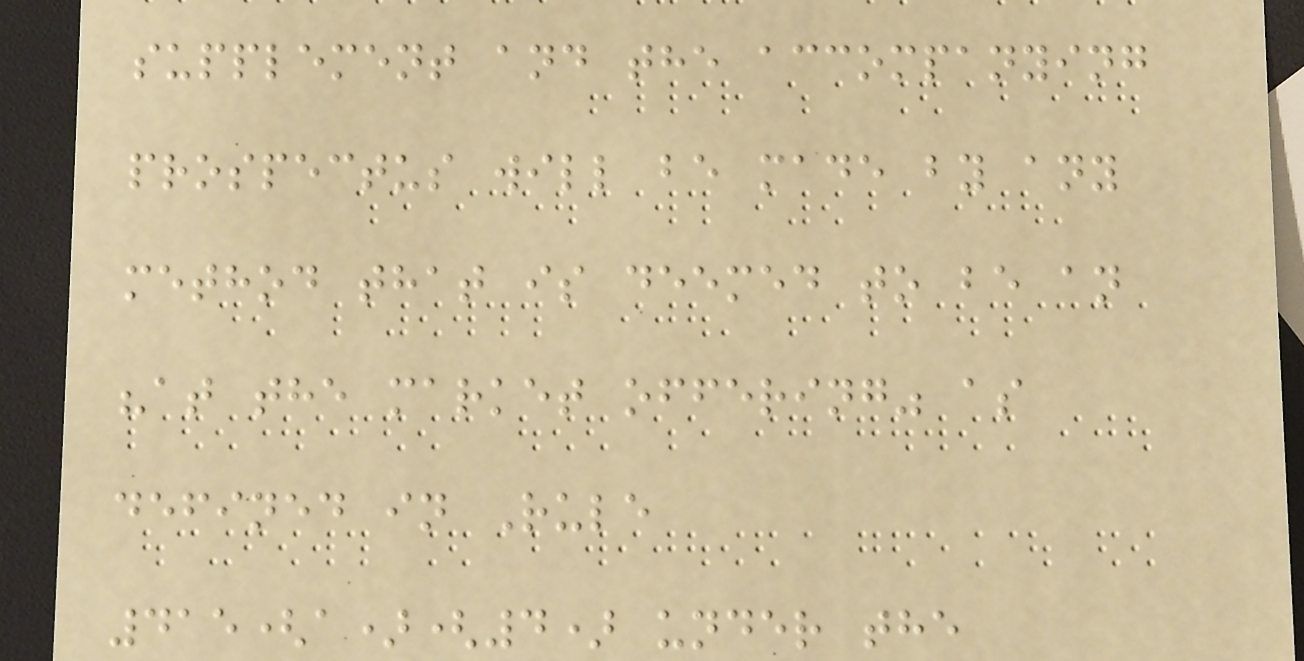supplement and the accompanying
prospectus will be made by any
method that is deemed to be an
"at the market offering" as
defined in Rule
415(a)(4) under the
